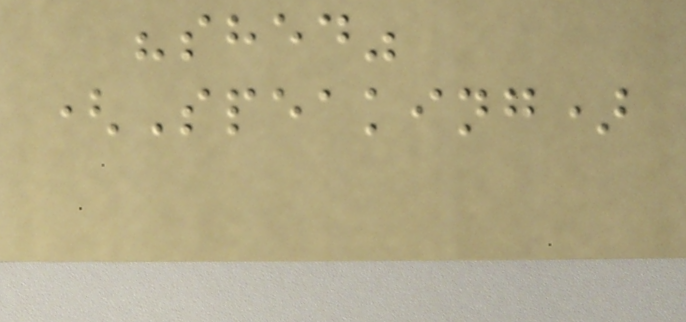"shed"
(Speaking)
